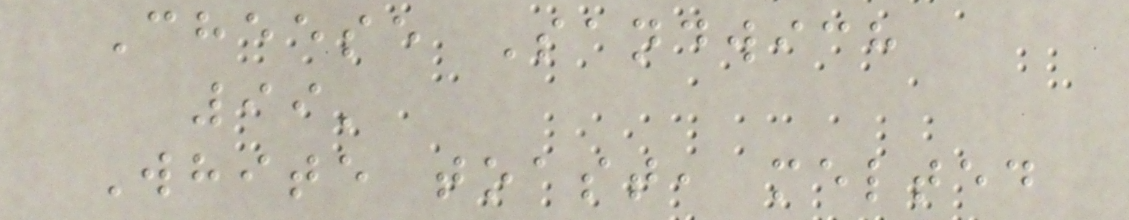Cheese Sandwich
99'
White toast, melted
